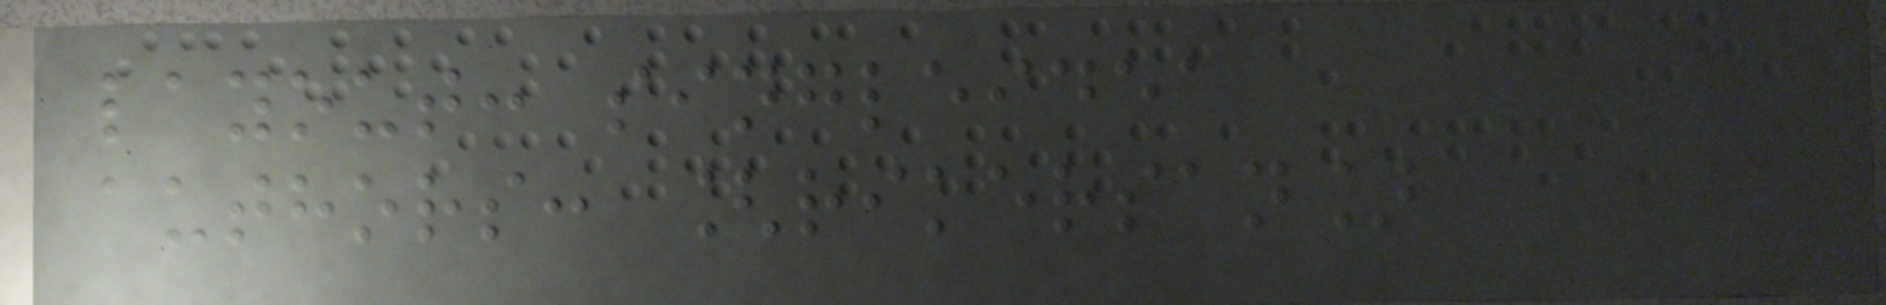layout: singleidea
authors: [rikersan]
